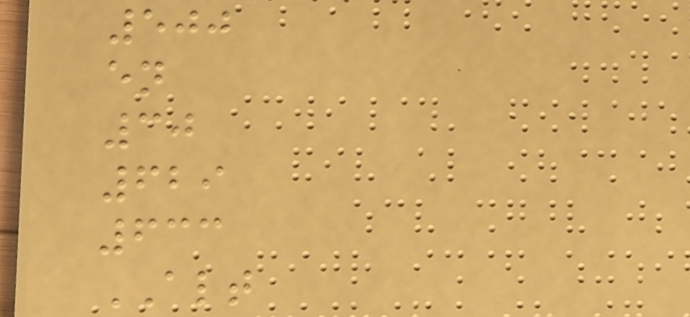500
en
30
629
633
ALT
